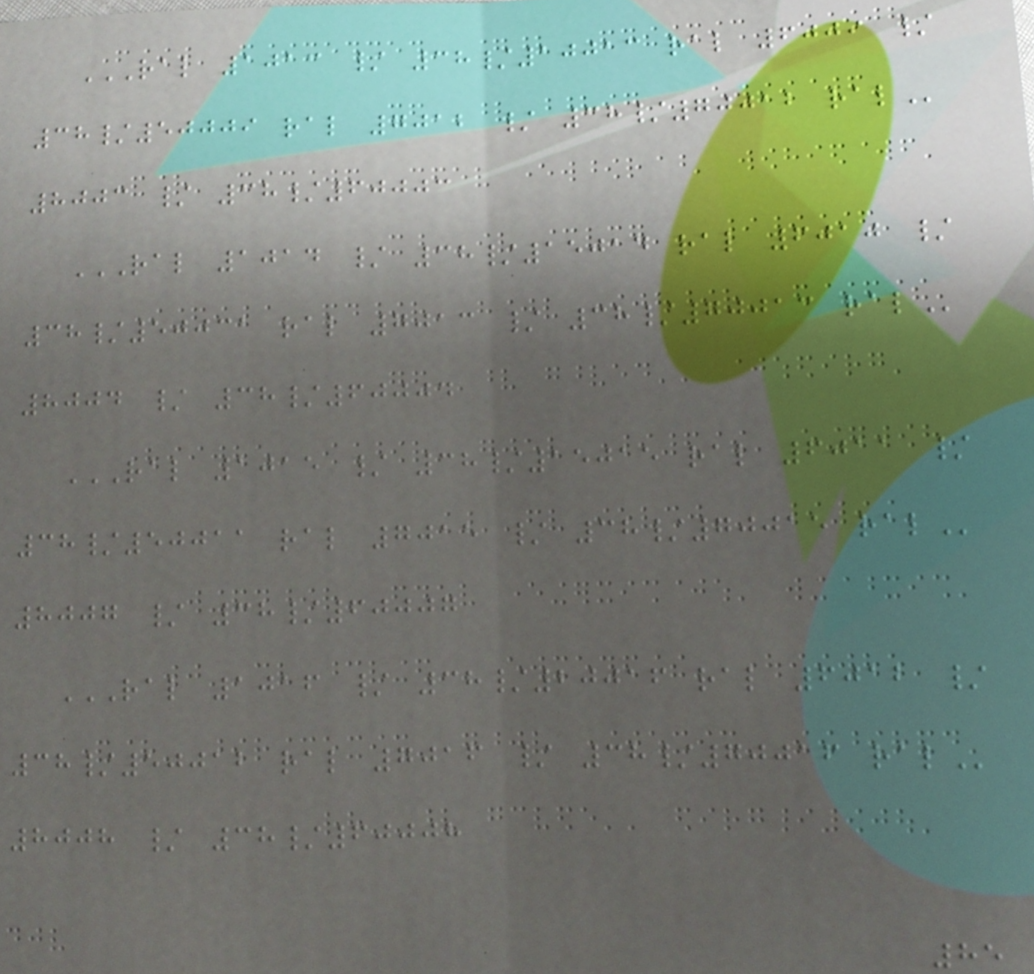RAL 1013 / 38/10013 RAL 6009 /
38/50009 RAL 7012 / 38/70012 RAL
8003 / 38/60003
RAL 1014 / 38/15014 RAL 6010 /
38/50031 RAL 7013 / 38/70013 RAL
8004 / 38/60004
RAL 1015 / 38/15015 RAL 6011 /
38/50011 RAL 7015 / 38/70015 RAL
8007 / 38/60007
RAL 1016 / 38/20016 RAL 6012 /
38/50012 RAL 7016 / 38/70016 RAL
8008 / 38/60008
85
